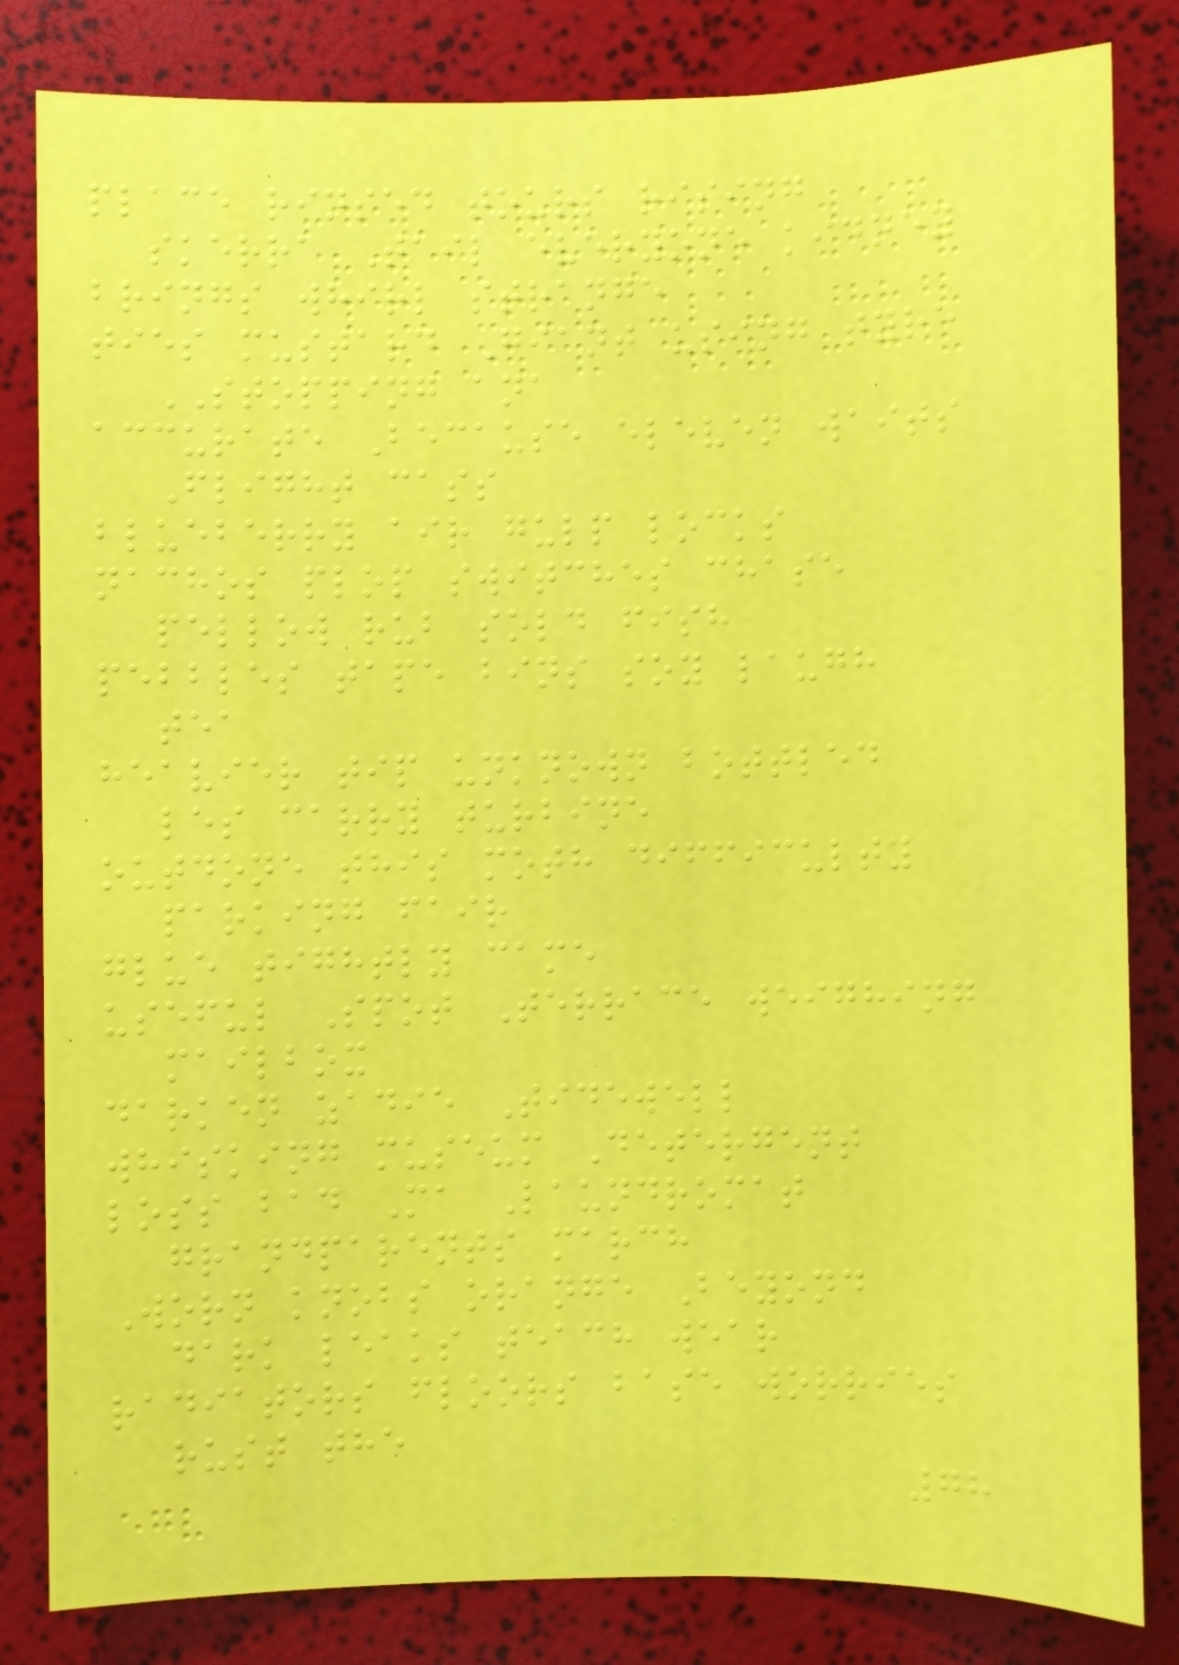place rinsed tours rising
skerra Tail everyone kidney
brings whirl strange
ties mustard Giant using tyre
STOPPING ana
accurate Because eleven waits
Flight cass
blueberry air gulp locks
nachos plop switches chase
pellow rub sold fish
pebbles tape bins soy laugh
tea
heavier tip unknown bottled
les carry turbine
outdone this moth difficulty
parking fair
glue tightly came
useful Spot Terrace weighing
mailbox
darken zadie Tidewell
whisking museum Detergent
loss bad Ma Laundromat
grandparents march
Worn knobs orange Beyond
dark leaks teach wear
radiators floors base worries
rust the
78
